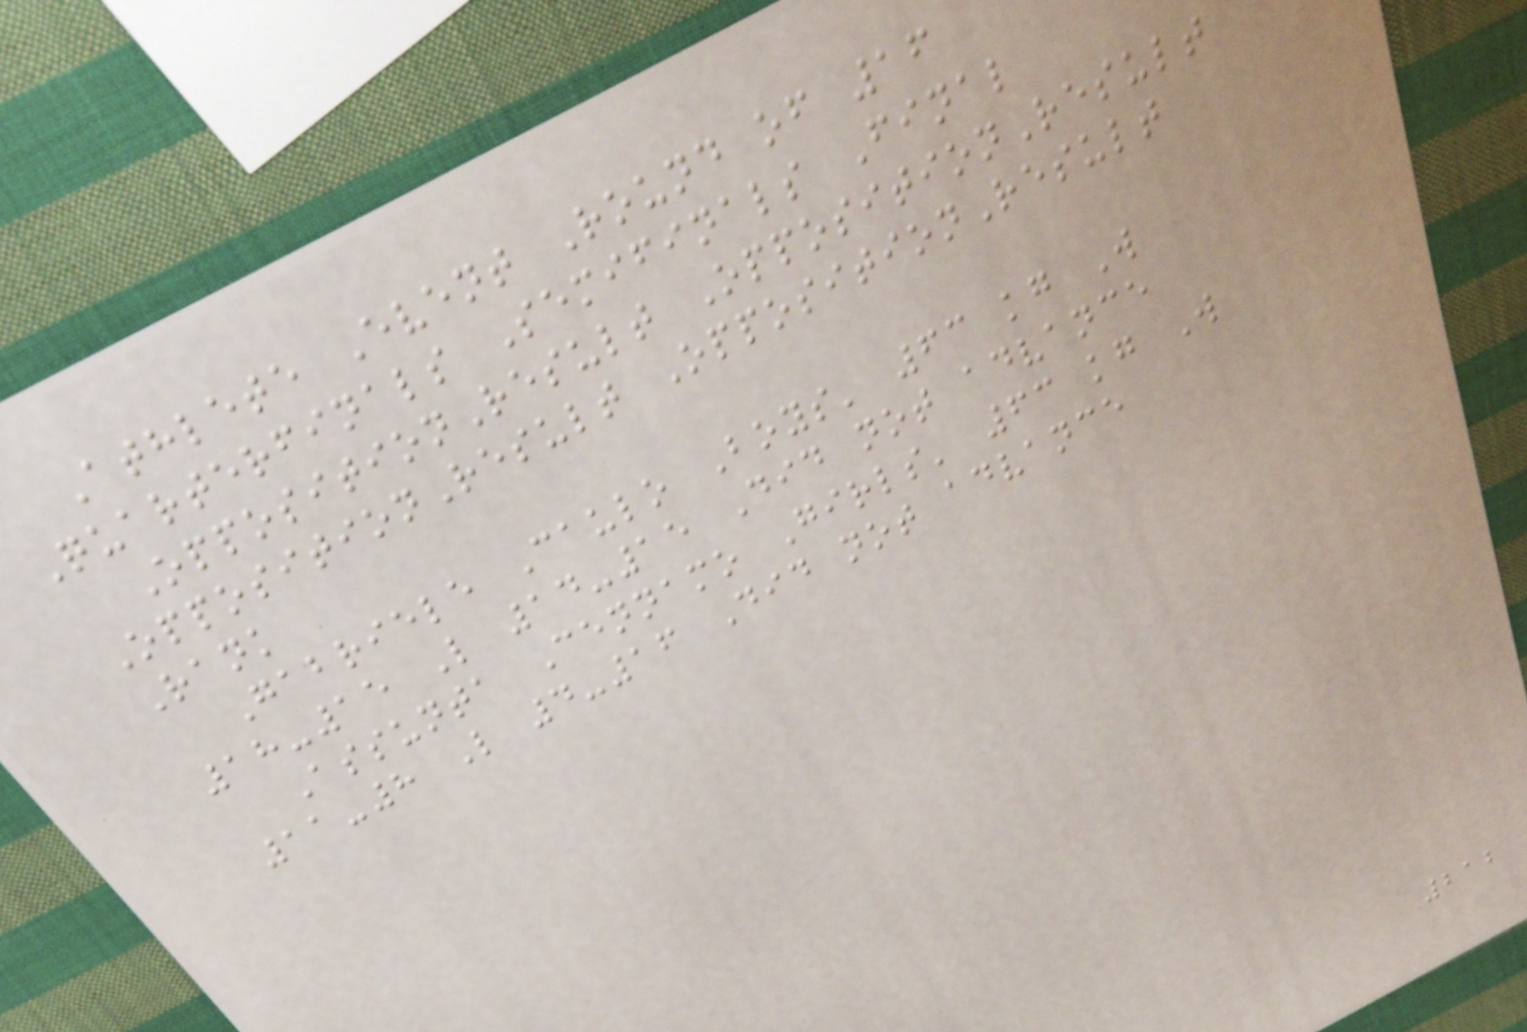Athlete Event Round of 16
Quarterfinals Semifinals Final
OppositionResult OppositionResult
OppositionResult OppositionResult
Rank
Gabriele Caulo Boys' 63 kg W
18-15 L 14-15 Did not advance
Assunta Cennamo Girls' 63 kg W
11-8 L 4-16 Did not advance
212
